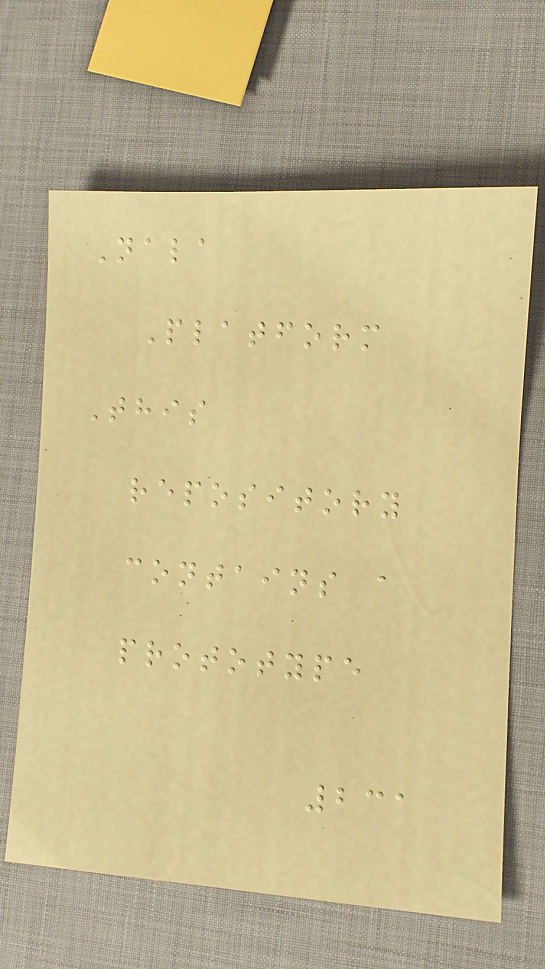Nala
Platform
This
repository
contains a
prototype
231
